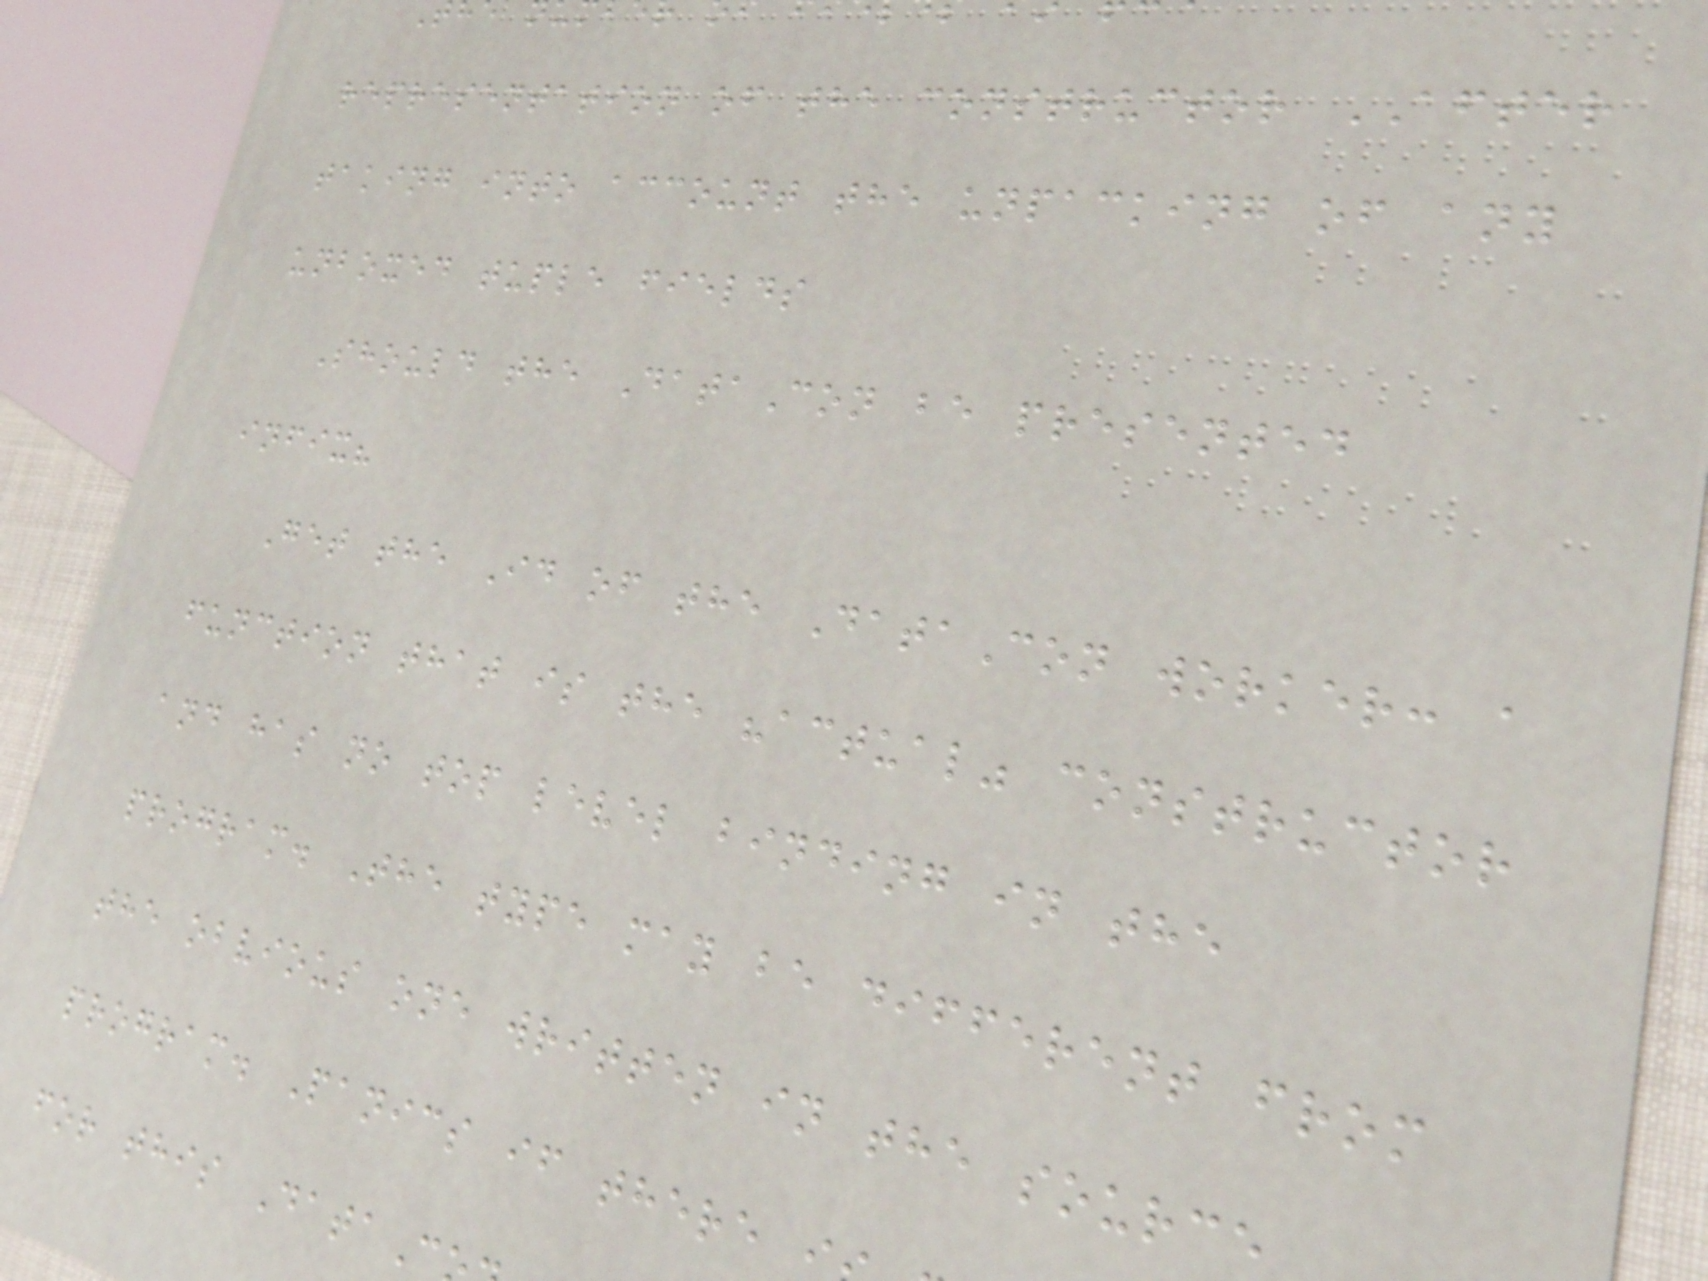representation of the constructor AFTER
taking into account the unpacking of any
unboxed tuple fields
Should the DataCon be presented
infix?
Get the Id of the DataCon worker: a
function that is the "actual" constructor
and has no top level binding in the
program. The type may be different from
the obvious one written in the source
program. Panics if there
for this DataC
